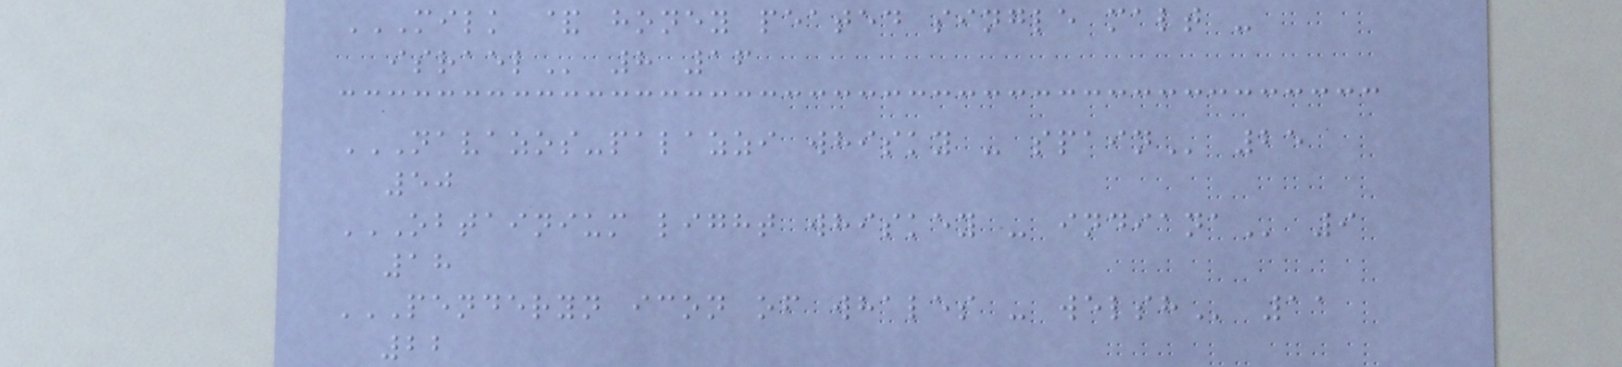MILK & HONEY PEATED SINGLE MALT -
ISRAEL 8 16
NAVAZOS-PALAZZI WHISKY - SPAIN 25
50
OBTAINIUM LIGHT WHISKEY - INDIANA 9
18
PENDERYN ICON OF WHALES - WELSH 11
22
